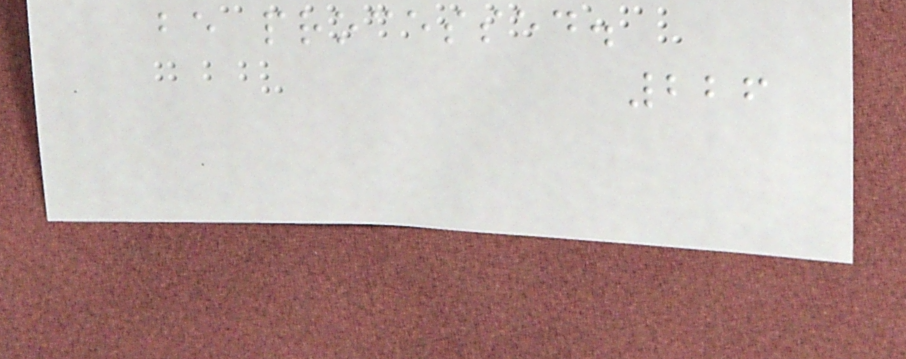be processed.
226
